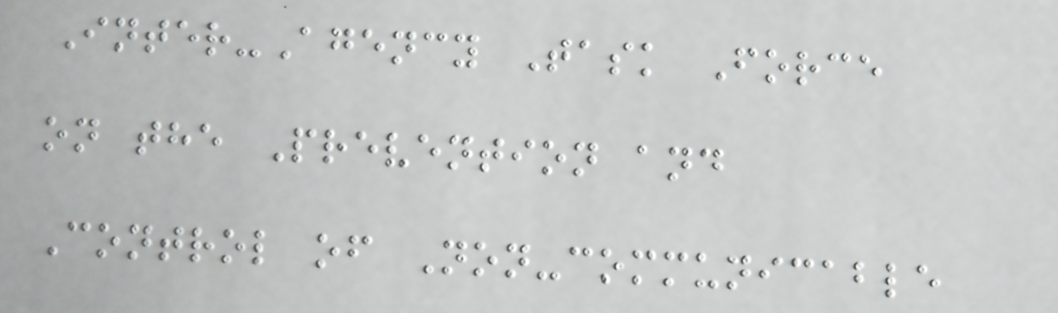Inter-Agency Task Force
on the Prevention and
Control of Non-communicable
